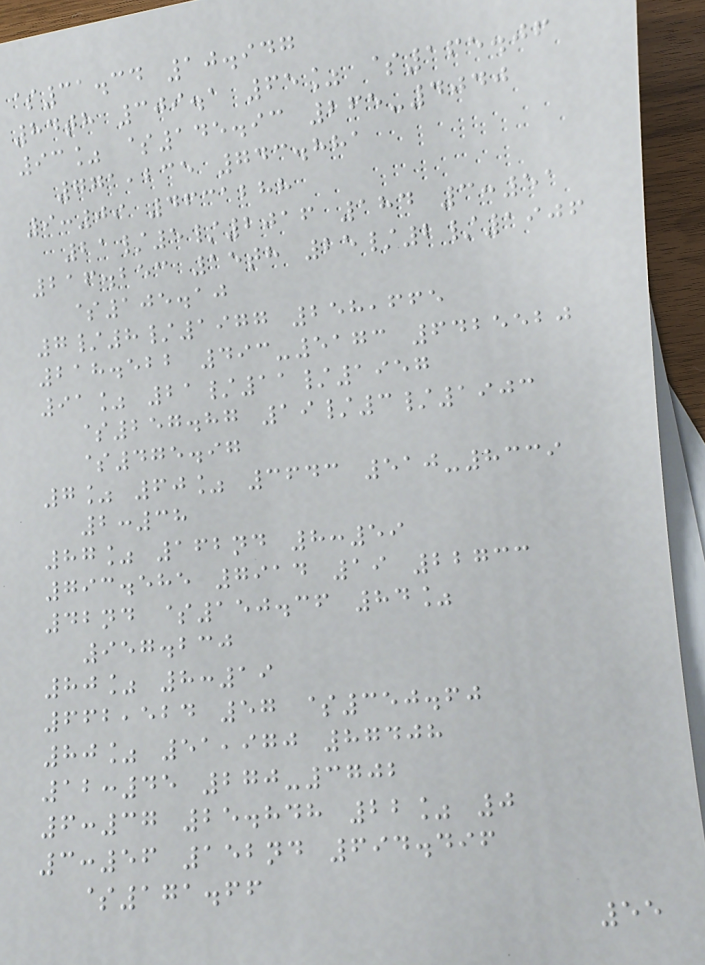$31.34 10.947
84th 309.1 65% $165.06
93% $145.93 265-4040
771,235 743.881
9:09 4631288
21/5/2016 184 3:51
216.253 15th 25/2/1906
$105.10
7/8/1977 258,665
218.522 493-5173 6425520
91% 21/11/1957
$257.87 19/3/1903
$475.97
7% 60% 3643 510-8339
2:38
87% 162nd 8:59
793.585 7914 19 22733
42nd $150.36 84%
957.230
80% 8:19
662,524 57 $350.60
80% 51,970 87408
12:45 270-3702
6:37 25.848 22% 0
3:56 152nd 694.496
$171.66
55
